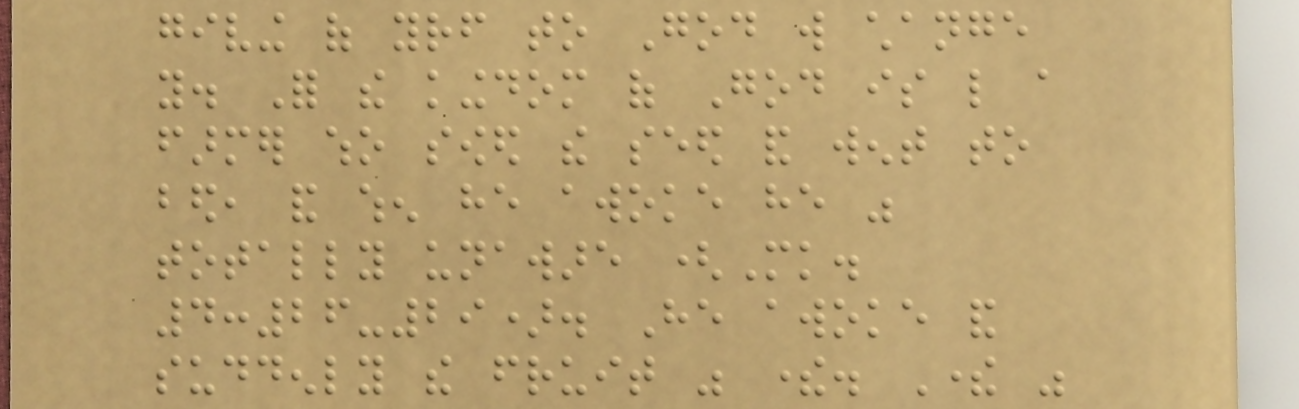giving of yourself to God will change
you. For the kingdom of God is like a
farmer who sowed the seed and went to
bed, and when he awoke he was
totally unaware (Mk.
4:26-29). He awoke and
suddenly the fruit was there. There was
